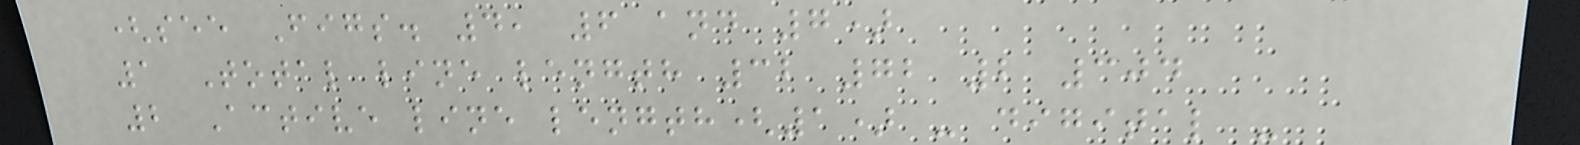(see Figs. 4, 6 and 7)
1 Total line length 32 72 2 304
2 Active line length(1) - digital -
